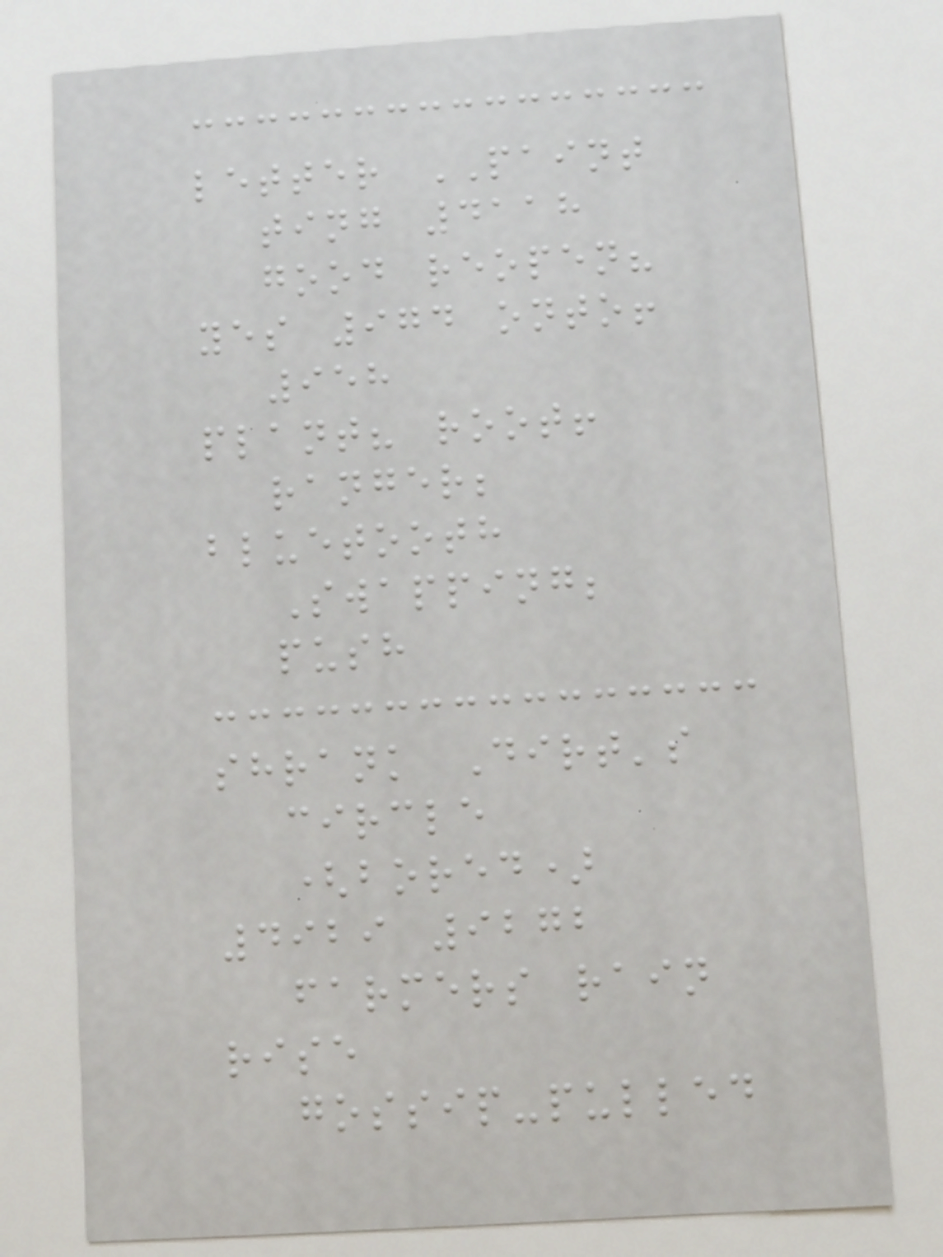letter PAINT
ting 4118
good reopen?
yes 974 onto!
958
plant? root!
ranger;
bluetooth
Swapping;
push
shrank Dirt's
circle
(bored)
4929 9272
farmers rain
rise
gossip-pulled
